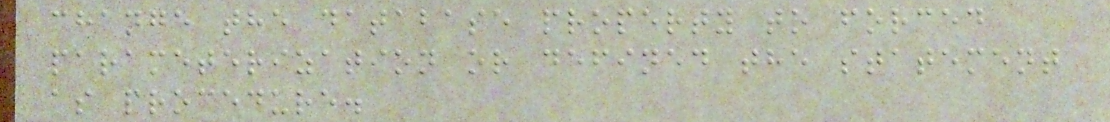change the database property to forced
parameterization or defined the statement
as procedure.
